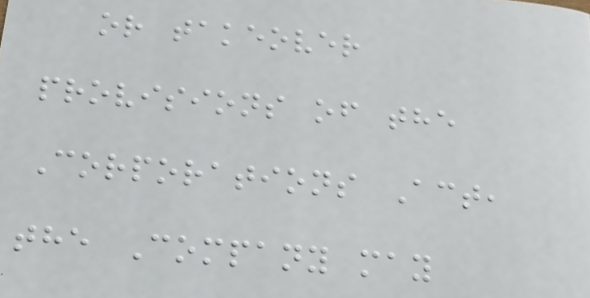or takeover
provisions of the
Corporations Act,
the Company may
